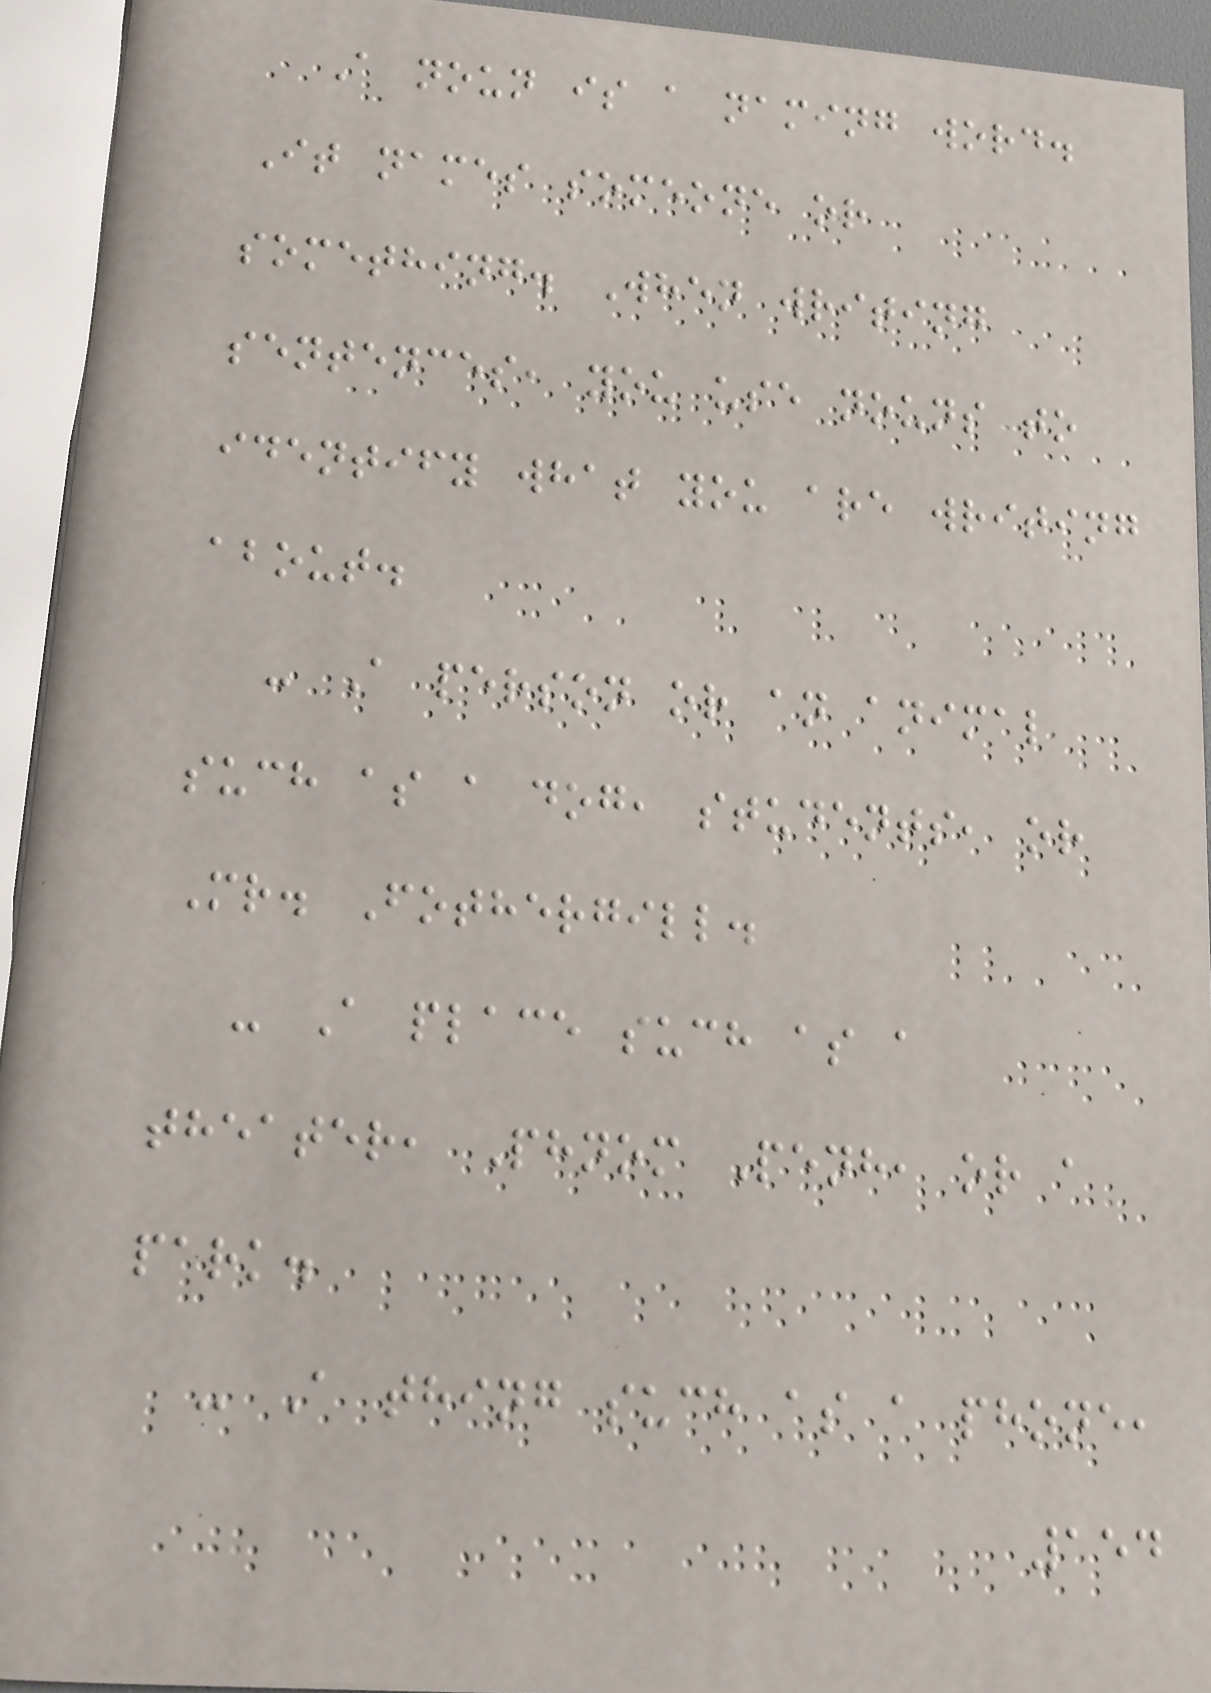A noun is a naming word.
It names someone or
something. When writing
sentences, you use nouns to
identify what you are writing
about.
- A person or an animal
such as a dog, students, or
Mr. Fothergill.
- A place such as a
theater, Phnom Penh, or a
park.
- A thing such as a phone,
154
